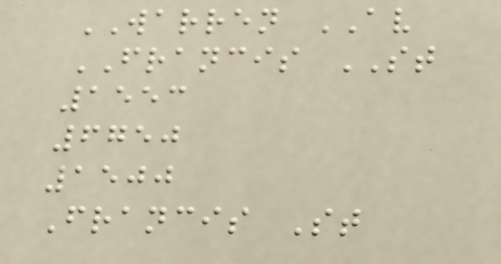WARREN AV
FRANCIS ST
1553
6750
1500
Francis St
